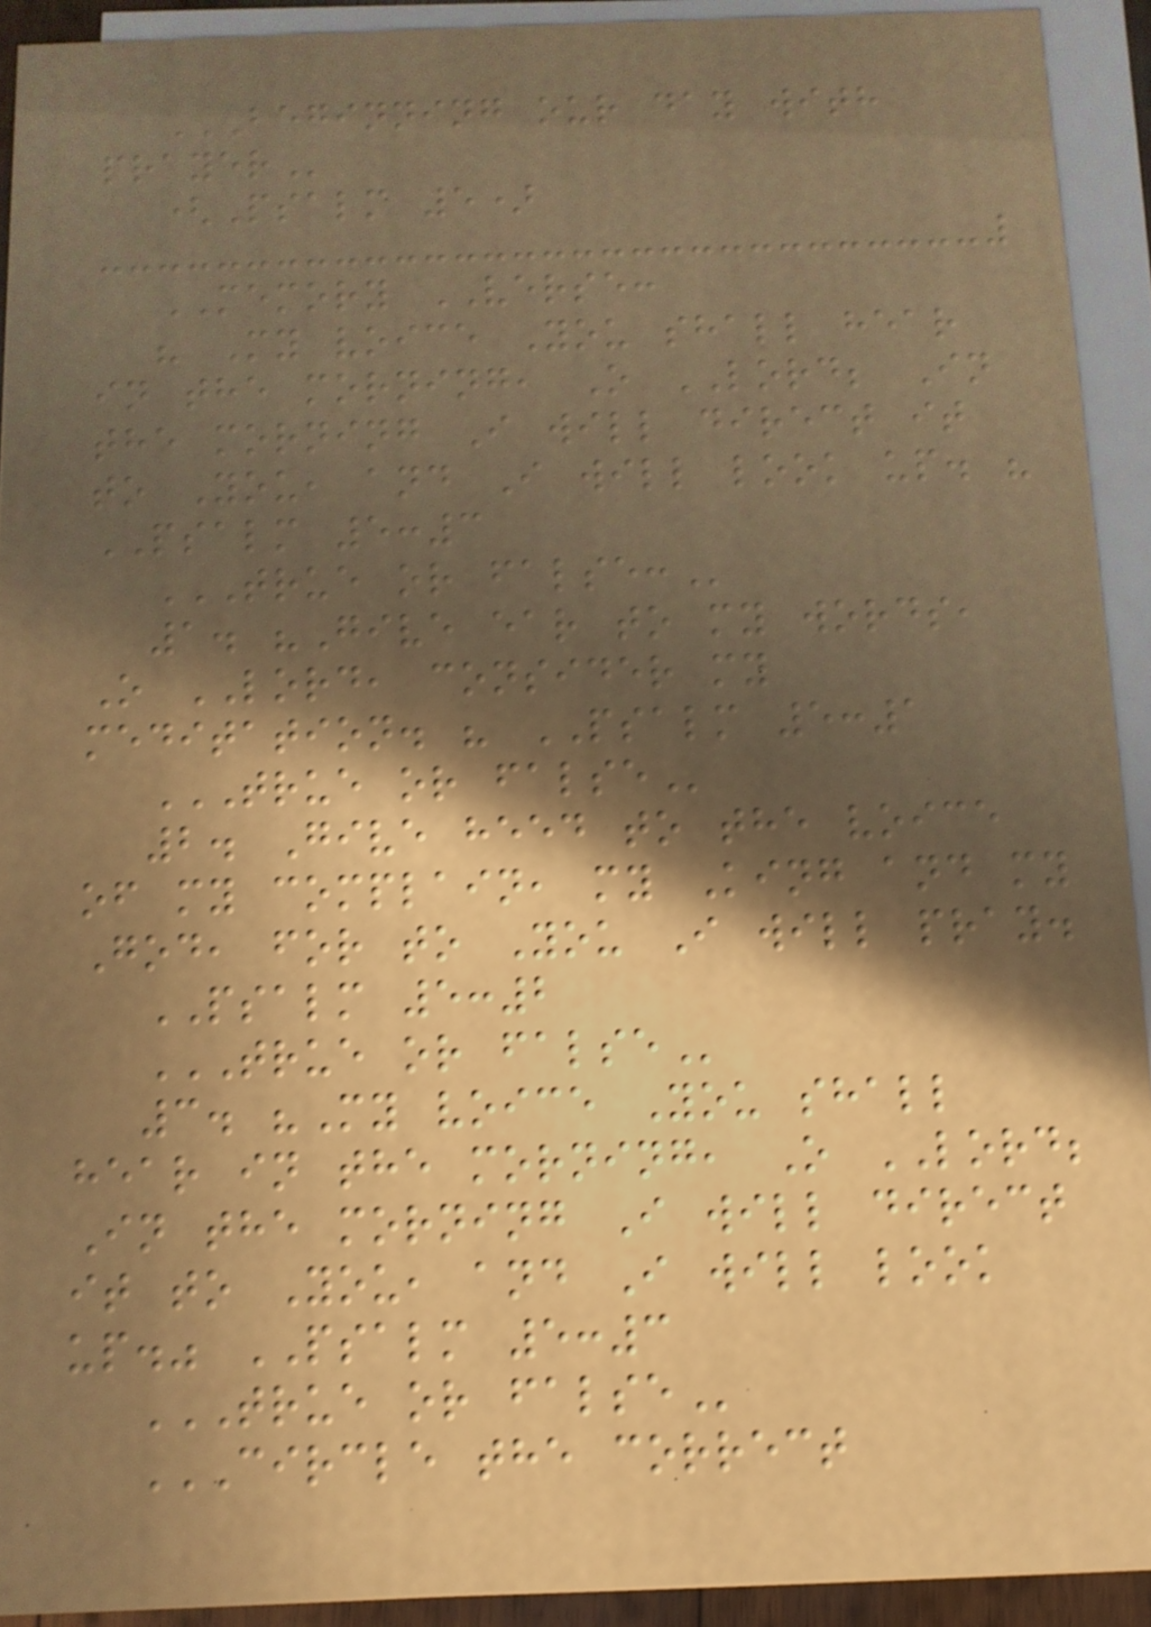BEGINNING OUR DAY WITH
PRAYER
(Psalm 5)
MEMORY VERSE:
" My voice You shall hear
in the morning, O LORD; In
the morning I will direct it
to You, and I will look up. "
PSALM 5:3
TRUE OR FALSE:
1. "Give ear to my words,
O LORD, consider my
meditation. " PSALM 5:1
TRUE OR FALSE
2. Give heed to the voice
of my complain, my King and my
God, for to You I will pray.
PSALM 5:2
TRUE OR FALSE
3. "My voice You shall
hear in the morning, O LORD;
In the morning I will direct
it to You, and I will look
up." PSALM 5:3
TRUE OR FALSE
CIRCLE THE CORRECT
